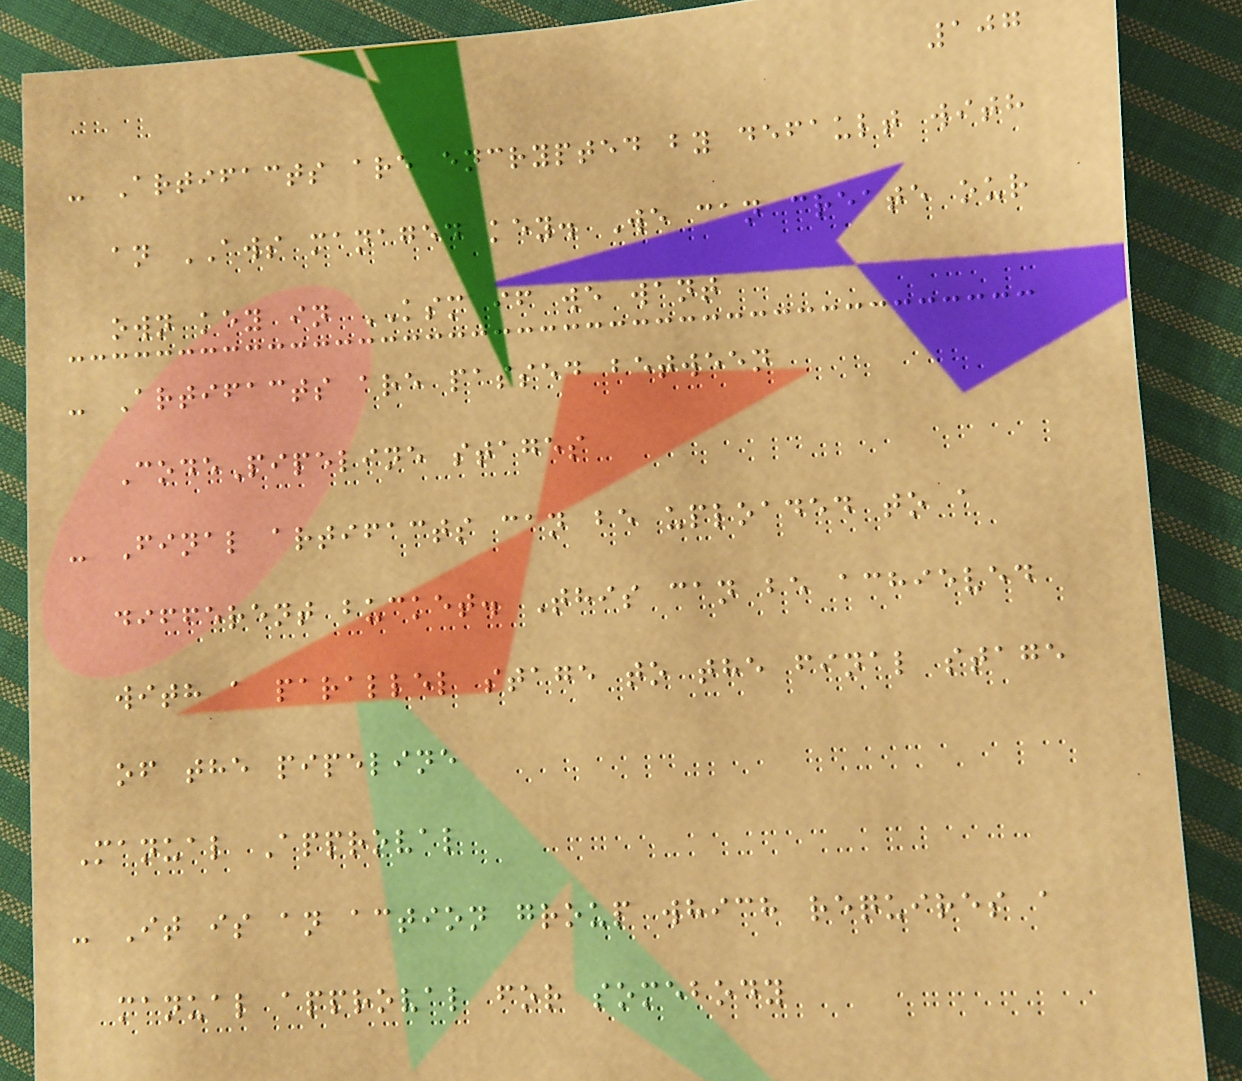107
- Artifacts are encrypted by default with
an AWS managed key. We can create our
own key in KSM if we want
- Artifacts are passed between
CodePipeline stages
- Final artifacts can be uploaded to a
different bucket. This can be achieved
with a parallel stage to the final stage
of the pipeline
Manual Approval
- It is an action group which requires a
manual approval for somebody
